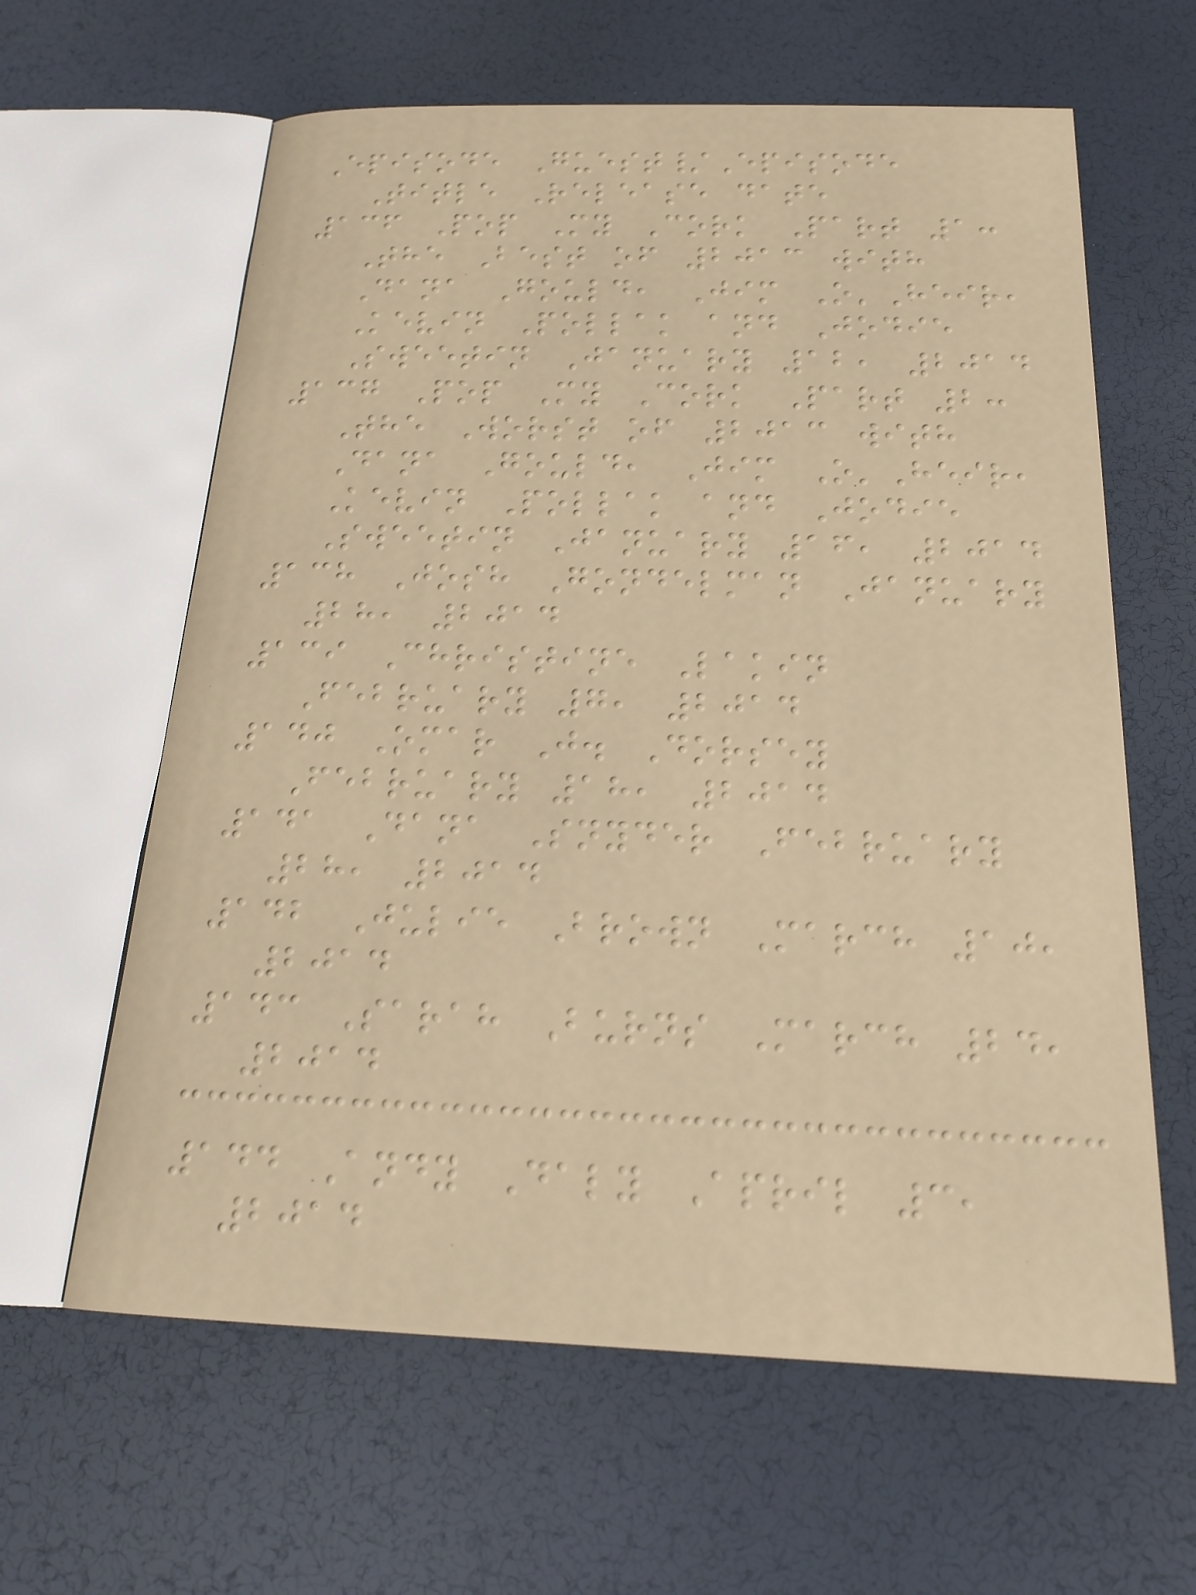Episode Guest/Episode
Title Release date
136 Pop My Cork Part 1:
The Best of 2013 with
Dana Gould, Jim O'Heir,
Kevin Pollak and Jodie
Sweetin January 12, 2014
137 Pop My Cork Part 2:
The Worst of 2013 with
Dana Gould, Jim O'Heir,
Kevin Pollak and Jodie
Sweetin January 16, 2014
138 Josh Gondelman January
28, 2014
139 Christine Lakin
February 7, 2014
140 Omar J. Dorsey
February 18, 2014
141 Dana Snyder February
28, 2014
142 Julie Brown March 10,
2014
143 Sarah Burns March 24,
2014
144 Andy Daly April 3,
2014
